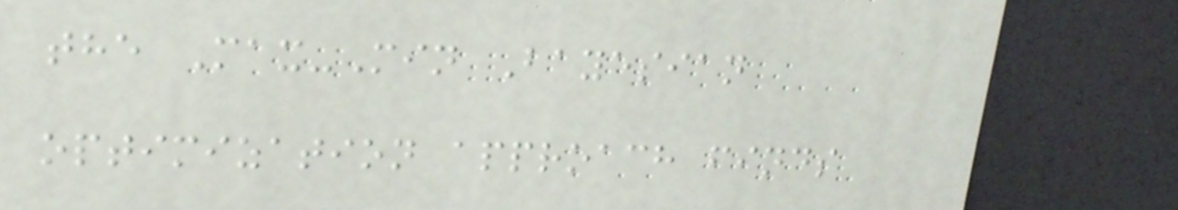the Max-Min Bayesian
optimization approach finds
